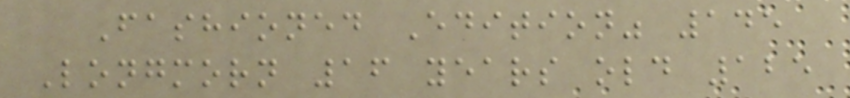Fashioned Edition" 145
Longmorn 16 years old 125
